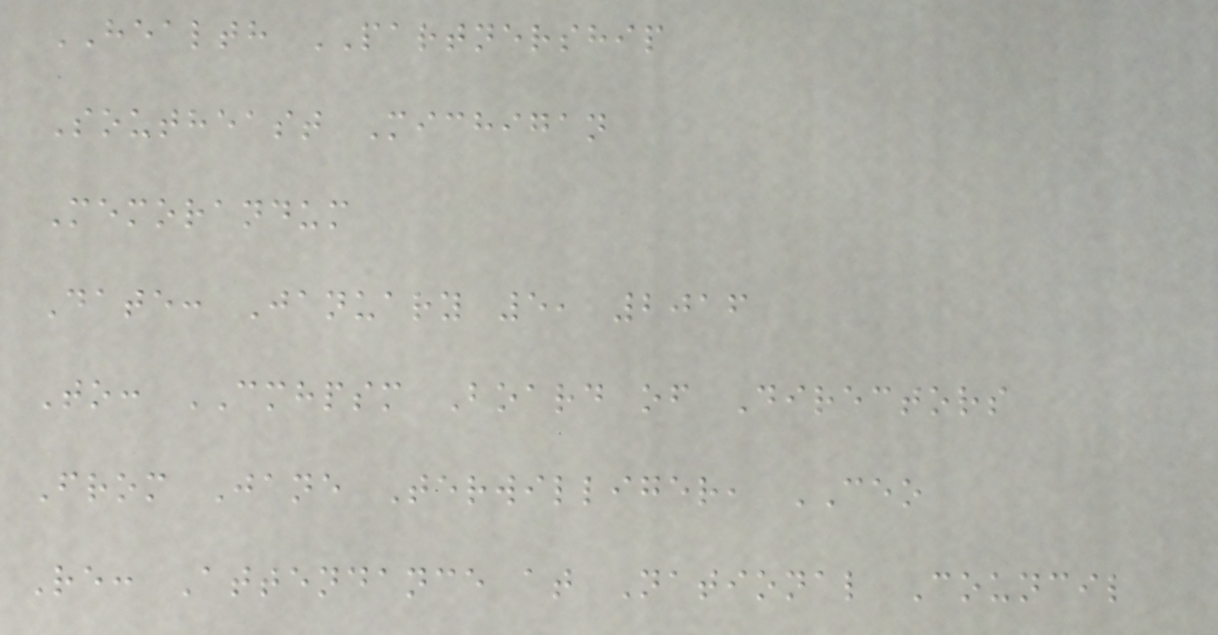HEALTH PARTNERSHIP
Southeast Michigan
Memorandum
Date: January 5, 2016
To: CMHPSM Board of Directors
From Jane Terwilliger, CEO
Re: Attendance at National Council
